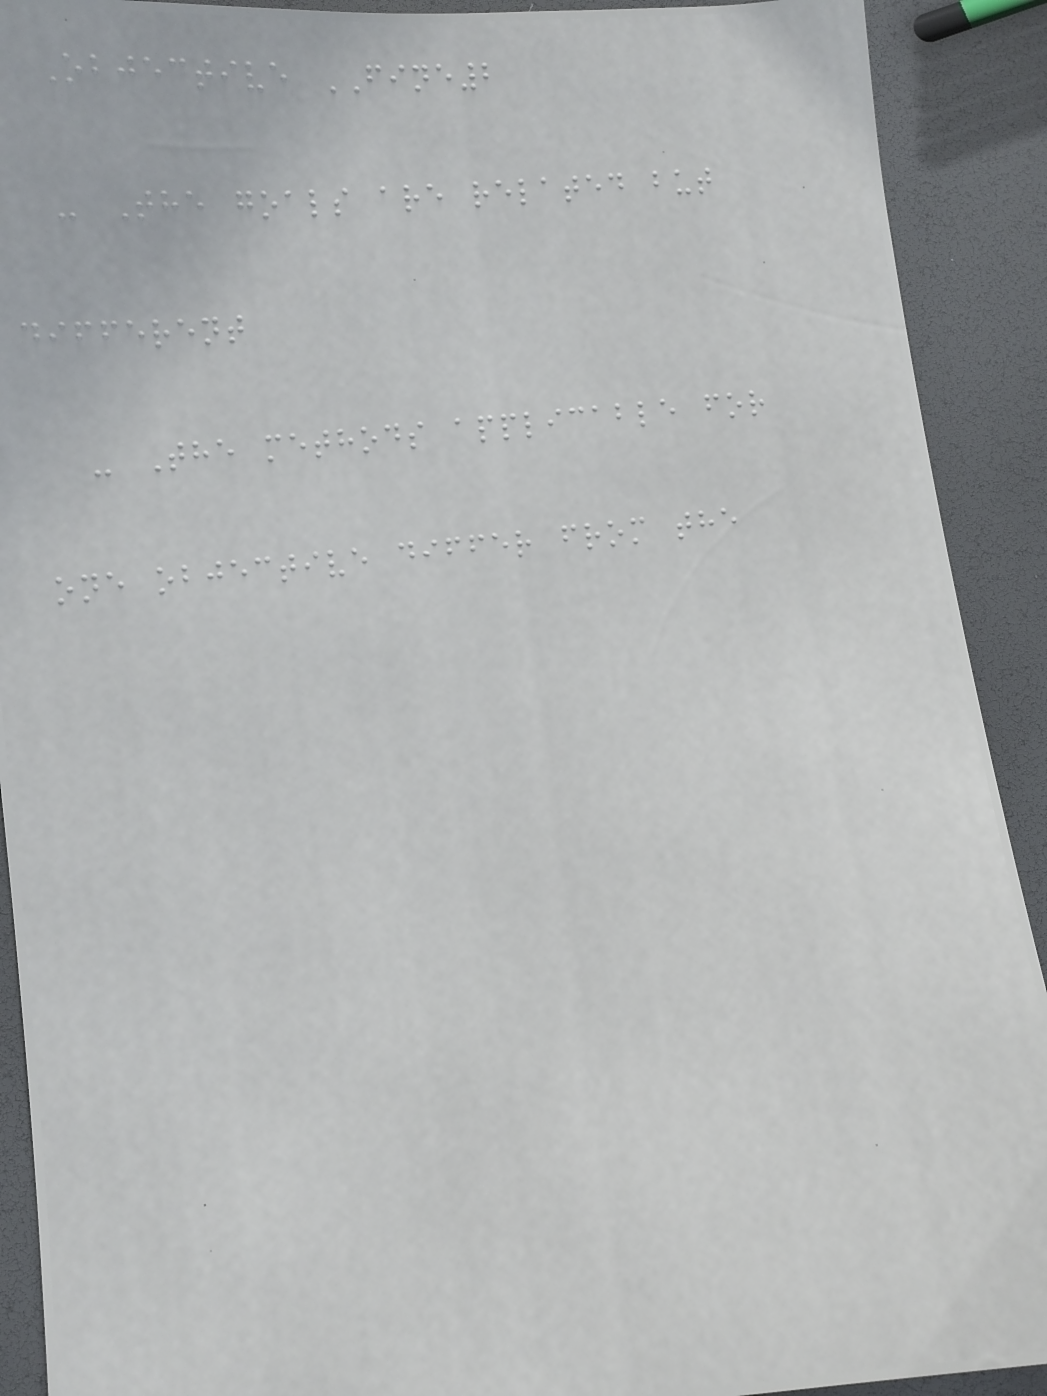Objective FINE2
- The goals are related but
different
- The methods applicable for
one objective differ from the
